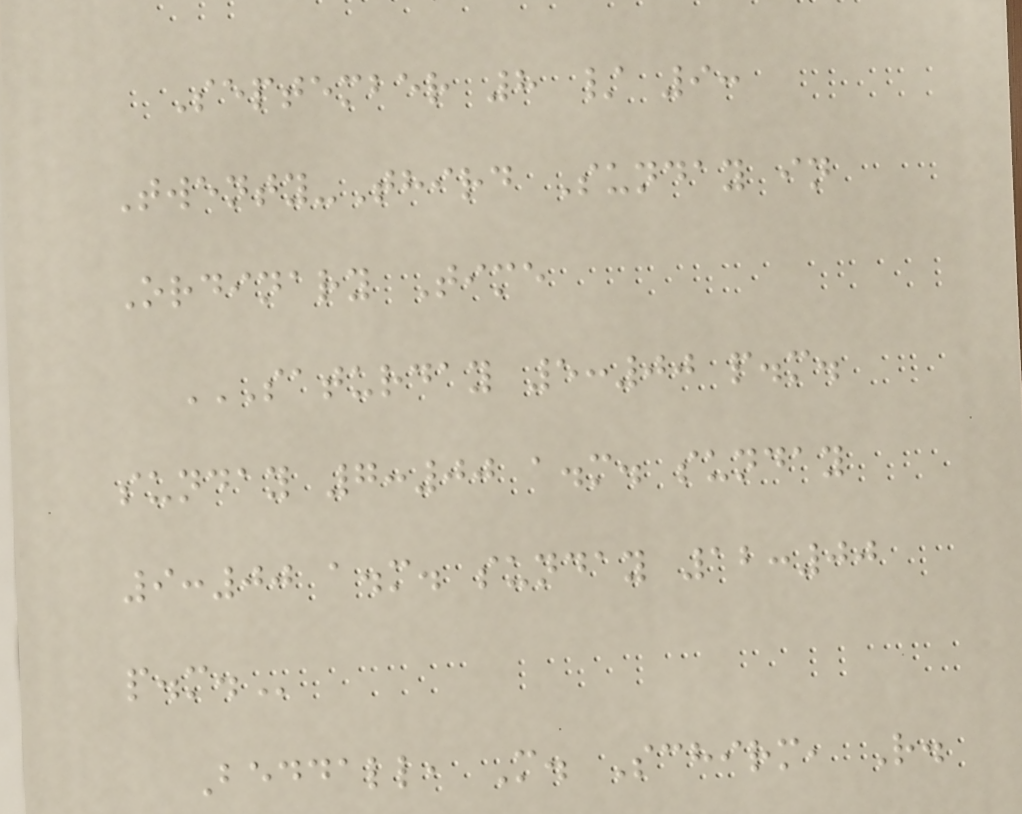September 8 / 9:
Twenty-Third Sunday in
Ordinary Time
SATURDAY 5:00 P.M.
SUNDAY 7:00 A.M. SUNDAY
9:00 A.M. SUNDAY 12:00
P.M.
Beddall, M. Schirm, R.
